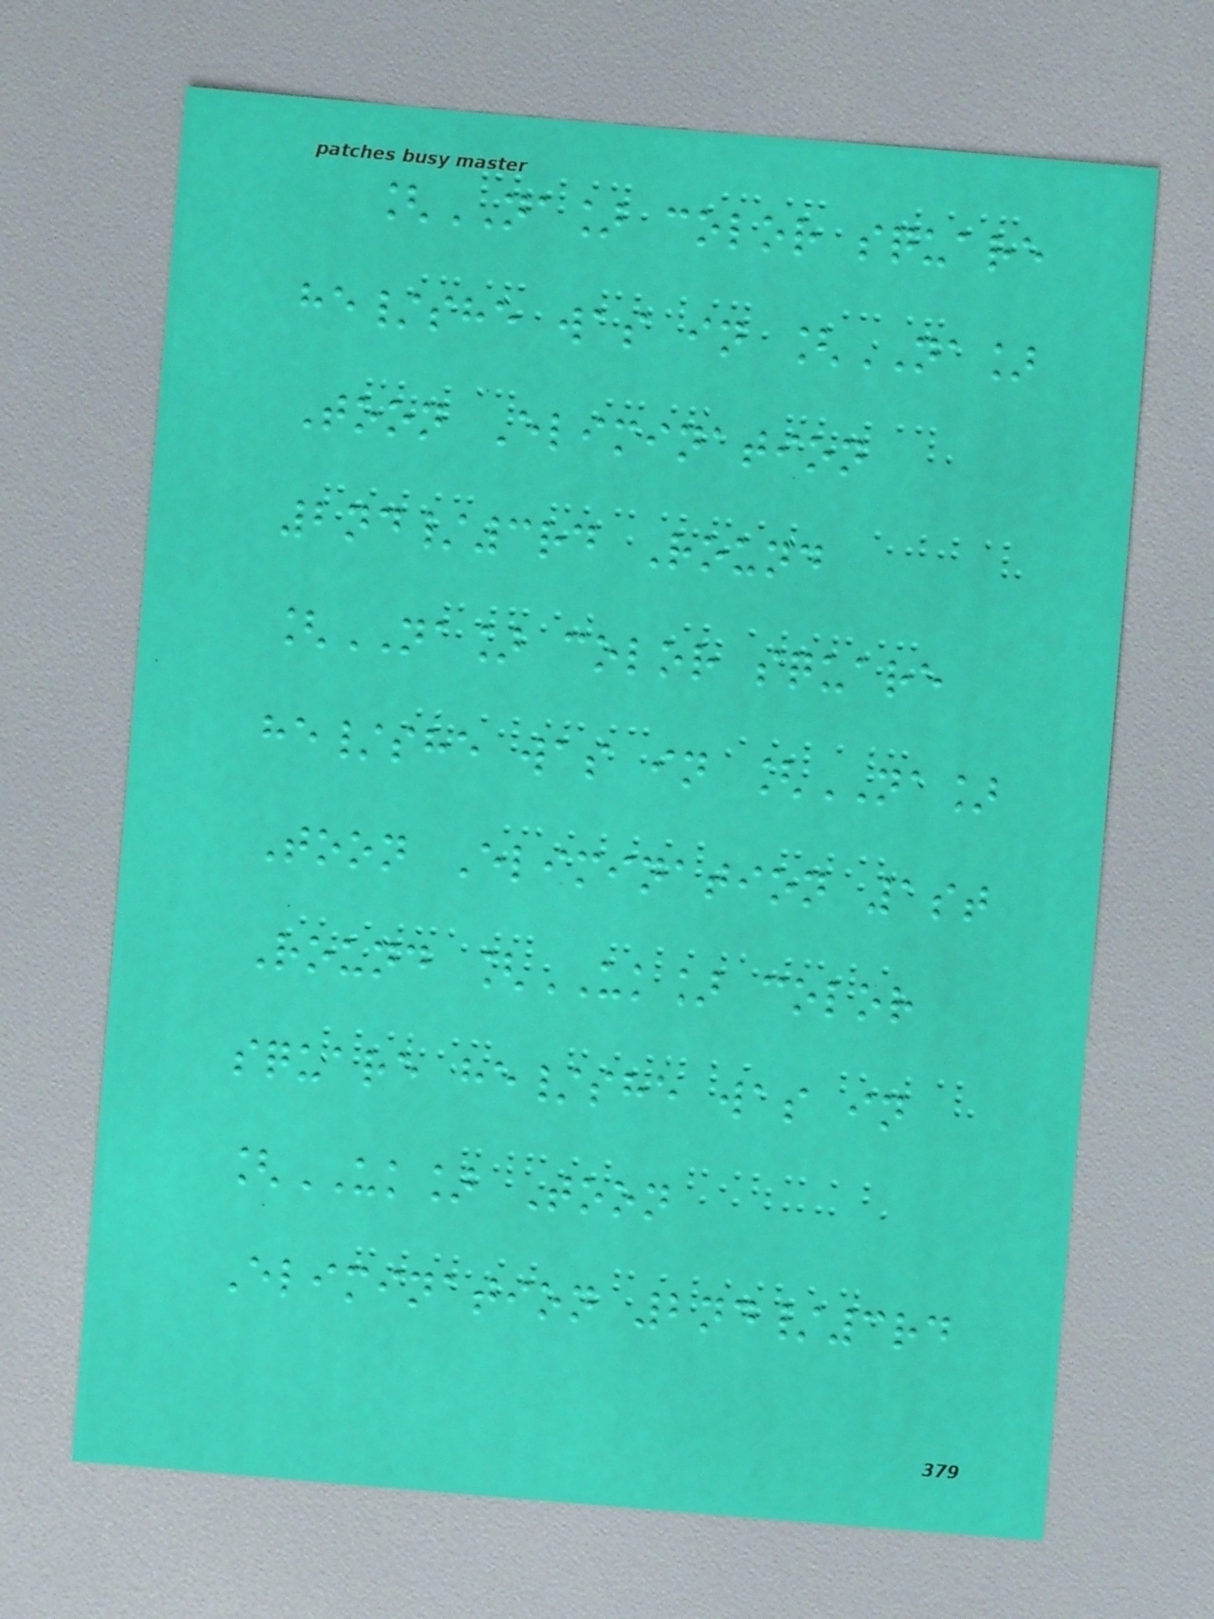[NA] color square
he/she was in [NA]
Toon Elimination
2nd/3rd Round
[NA] color square
he/she was in [NA]
Toon Elimination 1st
Round [UK] color
square he/she was in
[UK] Toon
Elimination 2nd/3rd
